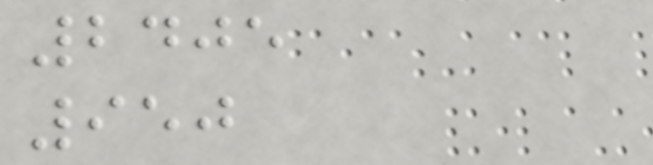2405
950
